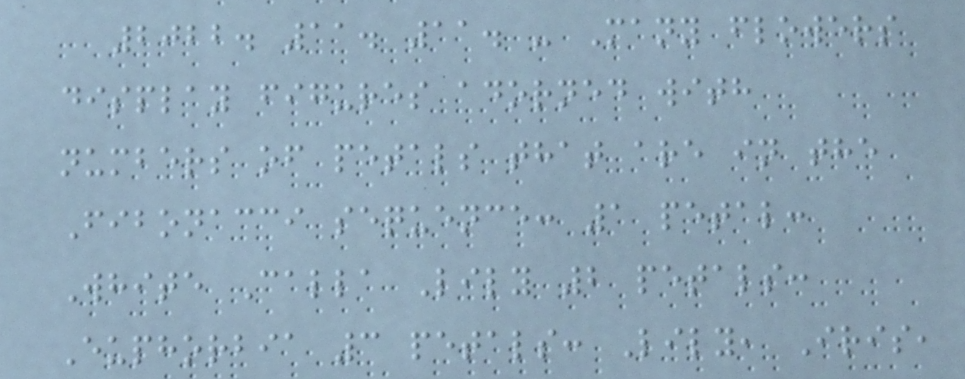2022. 11. 11. - Many flowers
display figures adorned with
numbers of petals that are in the
Fibonacci sequence: 1 petal:
White Calla Lily 2 petals:
Euphorbia 3 petals: Lily, Iris,
